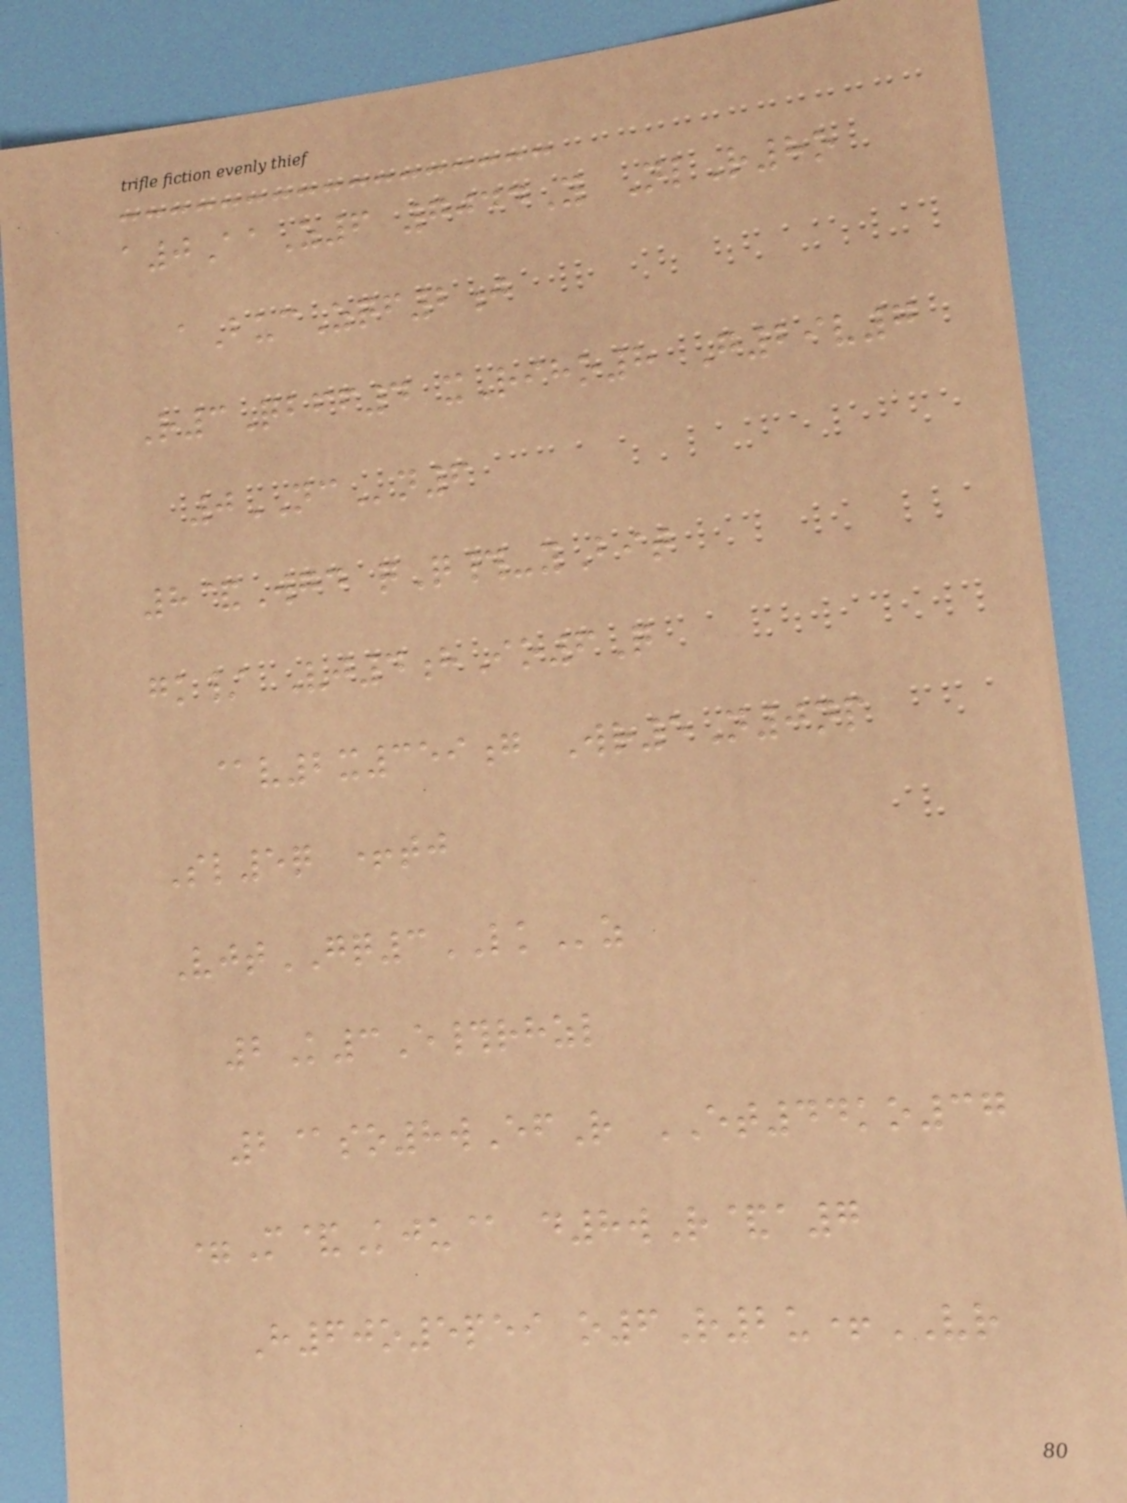a0AaZ6 7044Y NlR8o
aBucZqf2j
R3Qbff4 xRiho8 G29v7
0NCn6
8&Wgd qQ#-yBit
gk/ Vj4hIo6Q
@v2x359g Wr5N0np
Sl5q +tj
VjtGQ3LKz
2K3E#rhzl
2@so8wEfR ET44ko37
=M&Kju@ d8wR&a7
H60o5pei o6R2u+VR
